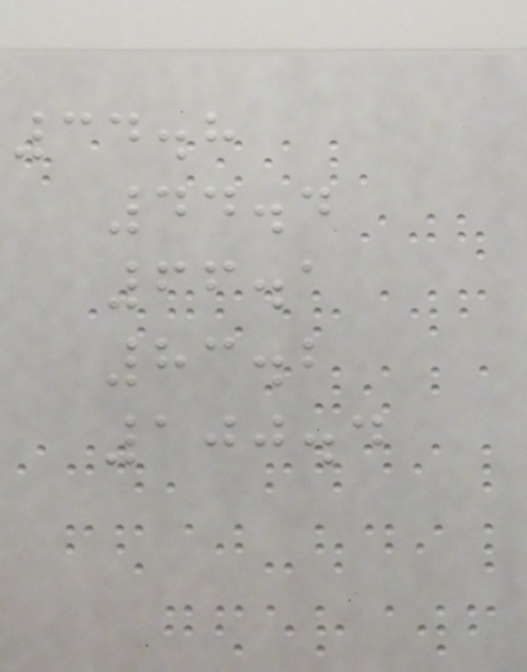34.8
44.4
66.1
83.2
100.4
